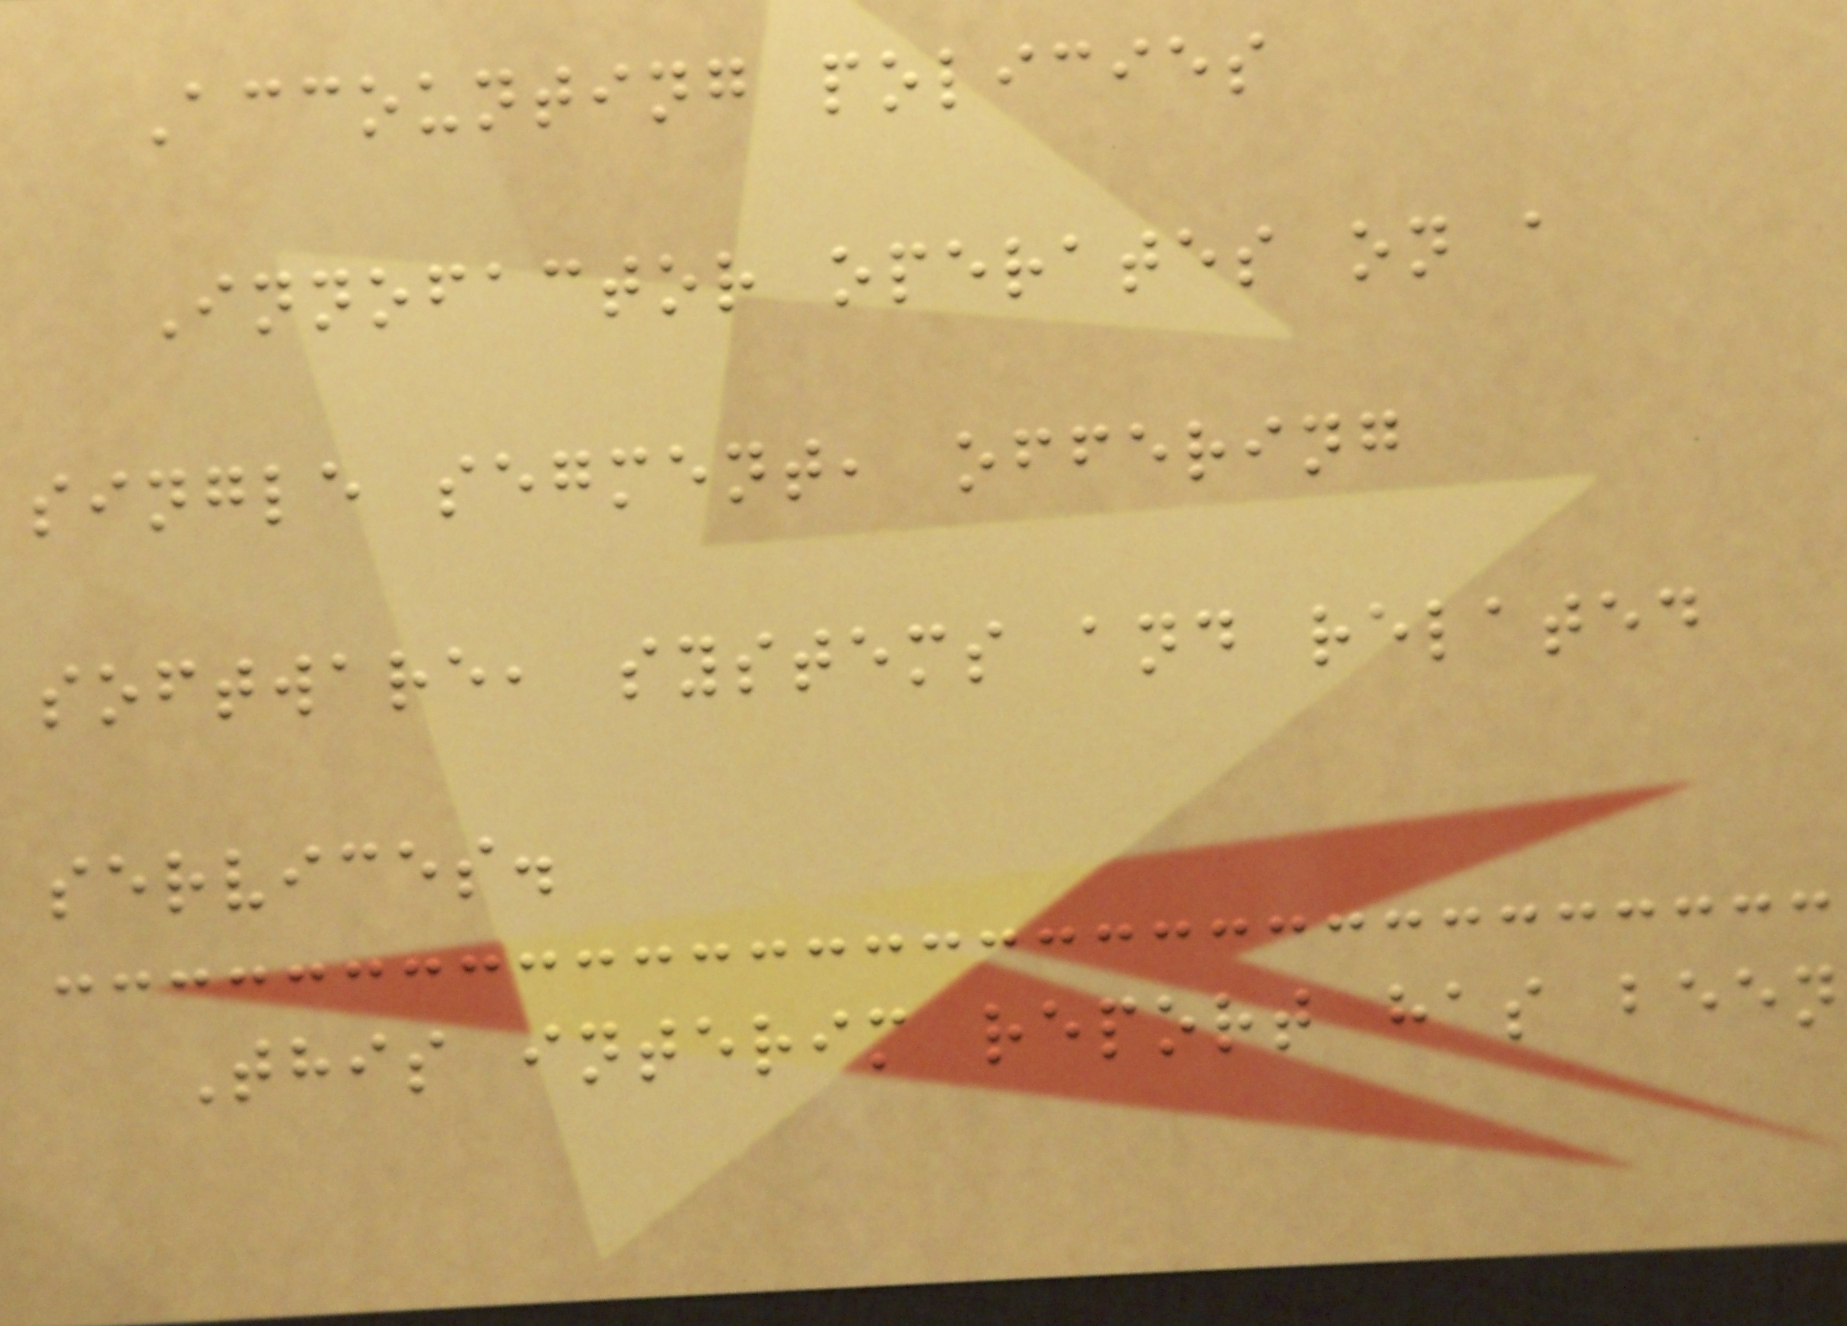Accounting policies
Innofactor operates on a
single segment, offering
software, systems and related
services.
This interim report has been
